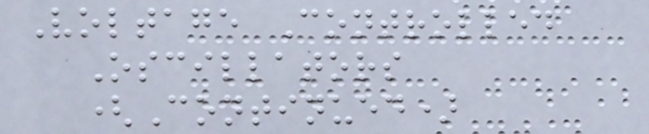Voltage Controlled
Oscillators
(Continued)
